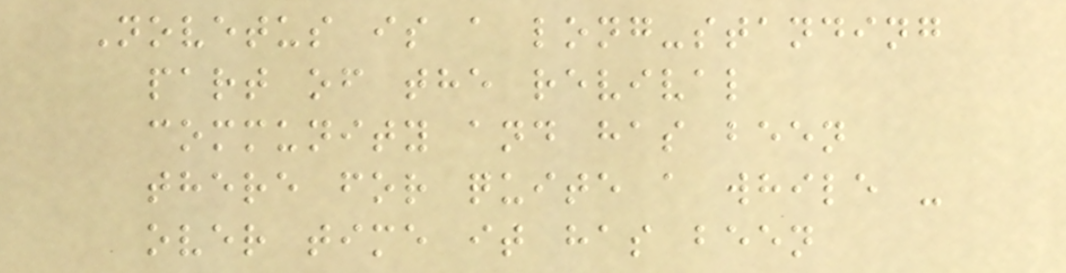Novetus is a long-standing
part of the revival
community and has been
there for quite a while -
over time it has been
